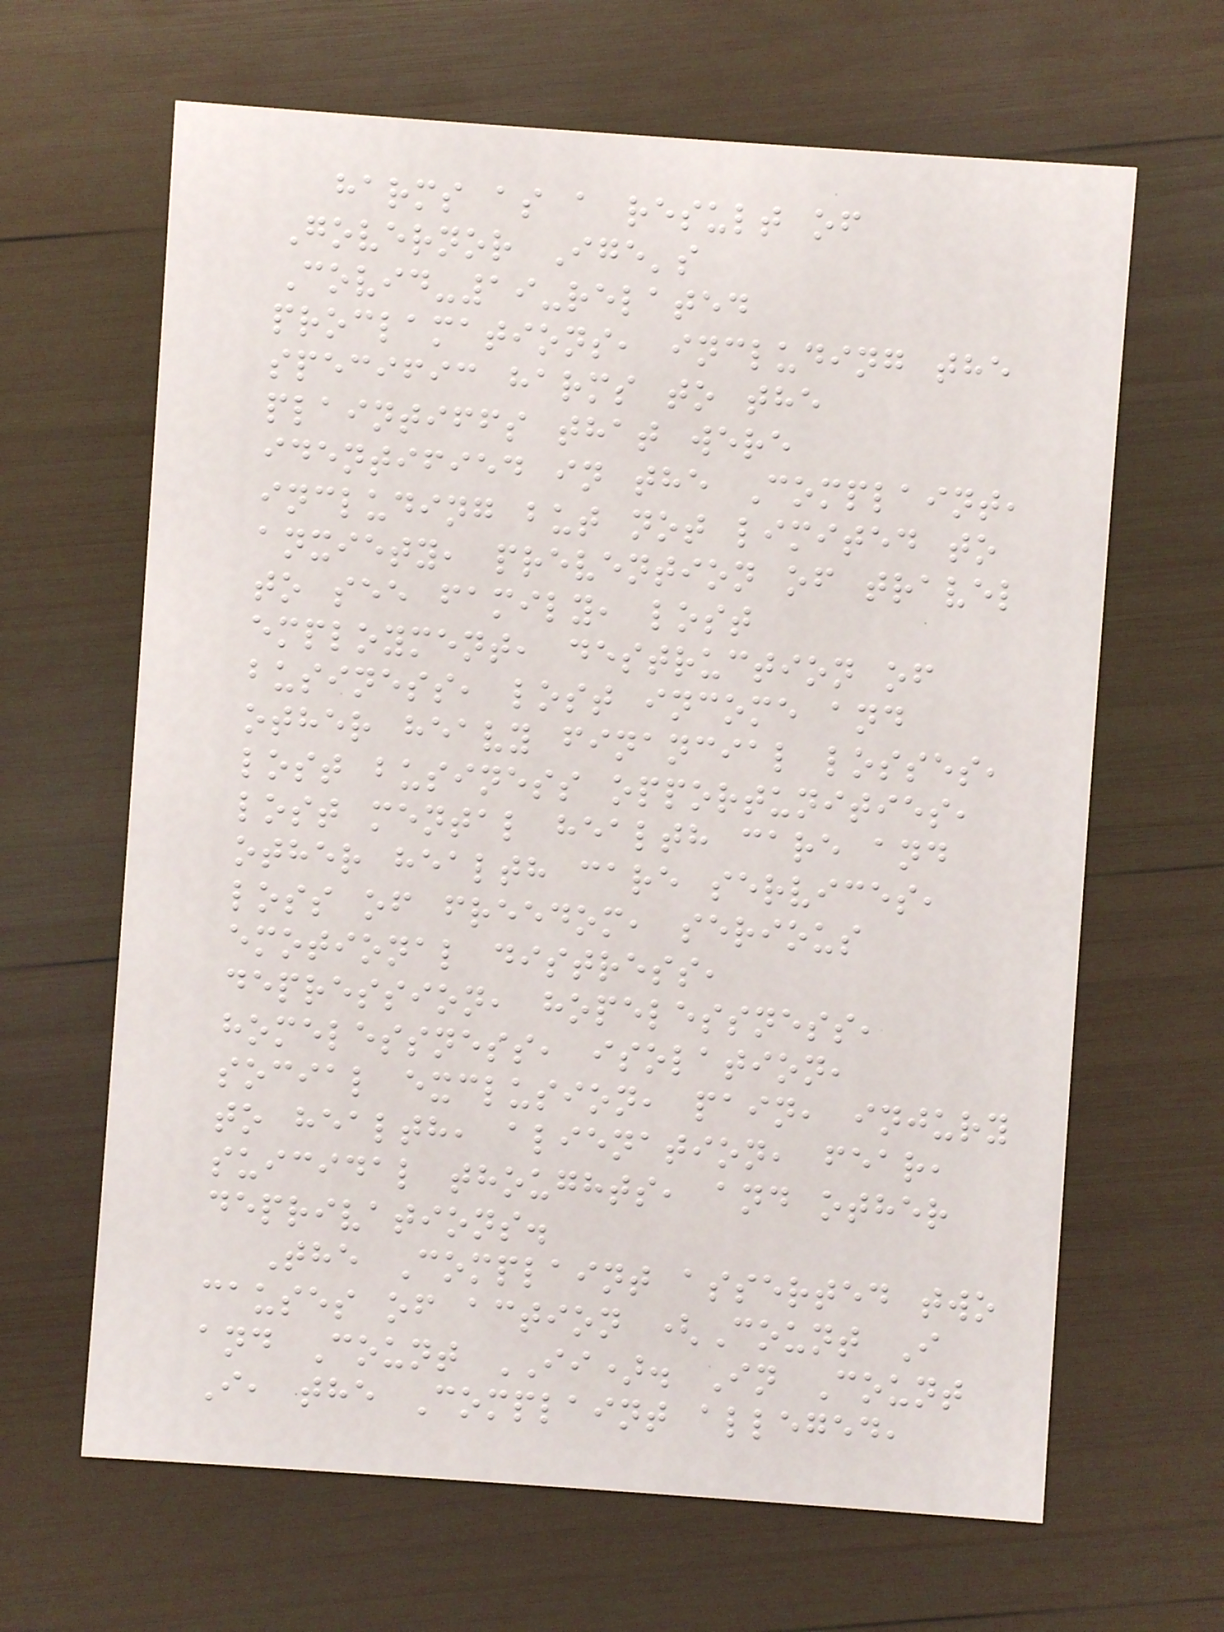harms as a result of
Governor Ige's
Covid-19-related
proclamations, including the
specific harms to the
plaintiffs that were
identified in the Complaint,
including but not limited to
anxiety, prevention of travel
to see family, lost
employment, destruction of
business, lost income and
other heavy financial losses,
lost business opportunities,
lost mental health care and
other health care services,
loss of freedom, serious
emotional distress,
depression, hopelessness,
homelessness, isolation,
social exclusion, pain, injury
to health, alienation, fear,
suicidal thoughts, and other
deprivations.
The Complaint asserted two
causes of action (Count I
and Count II). In Count
I, the Complaint alleged,
